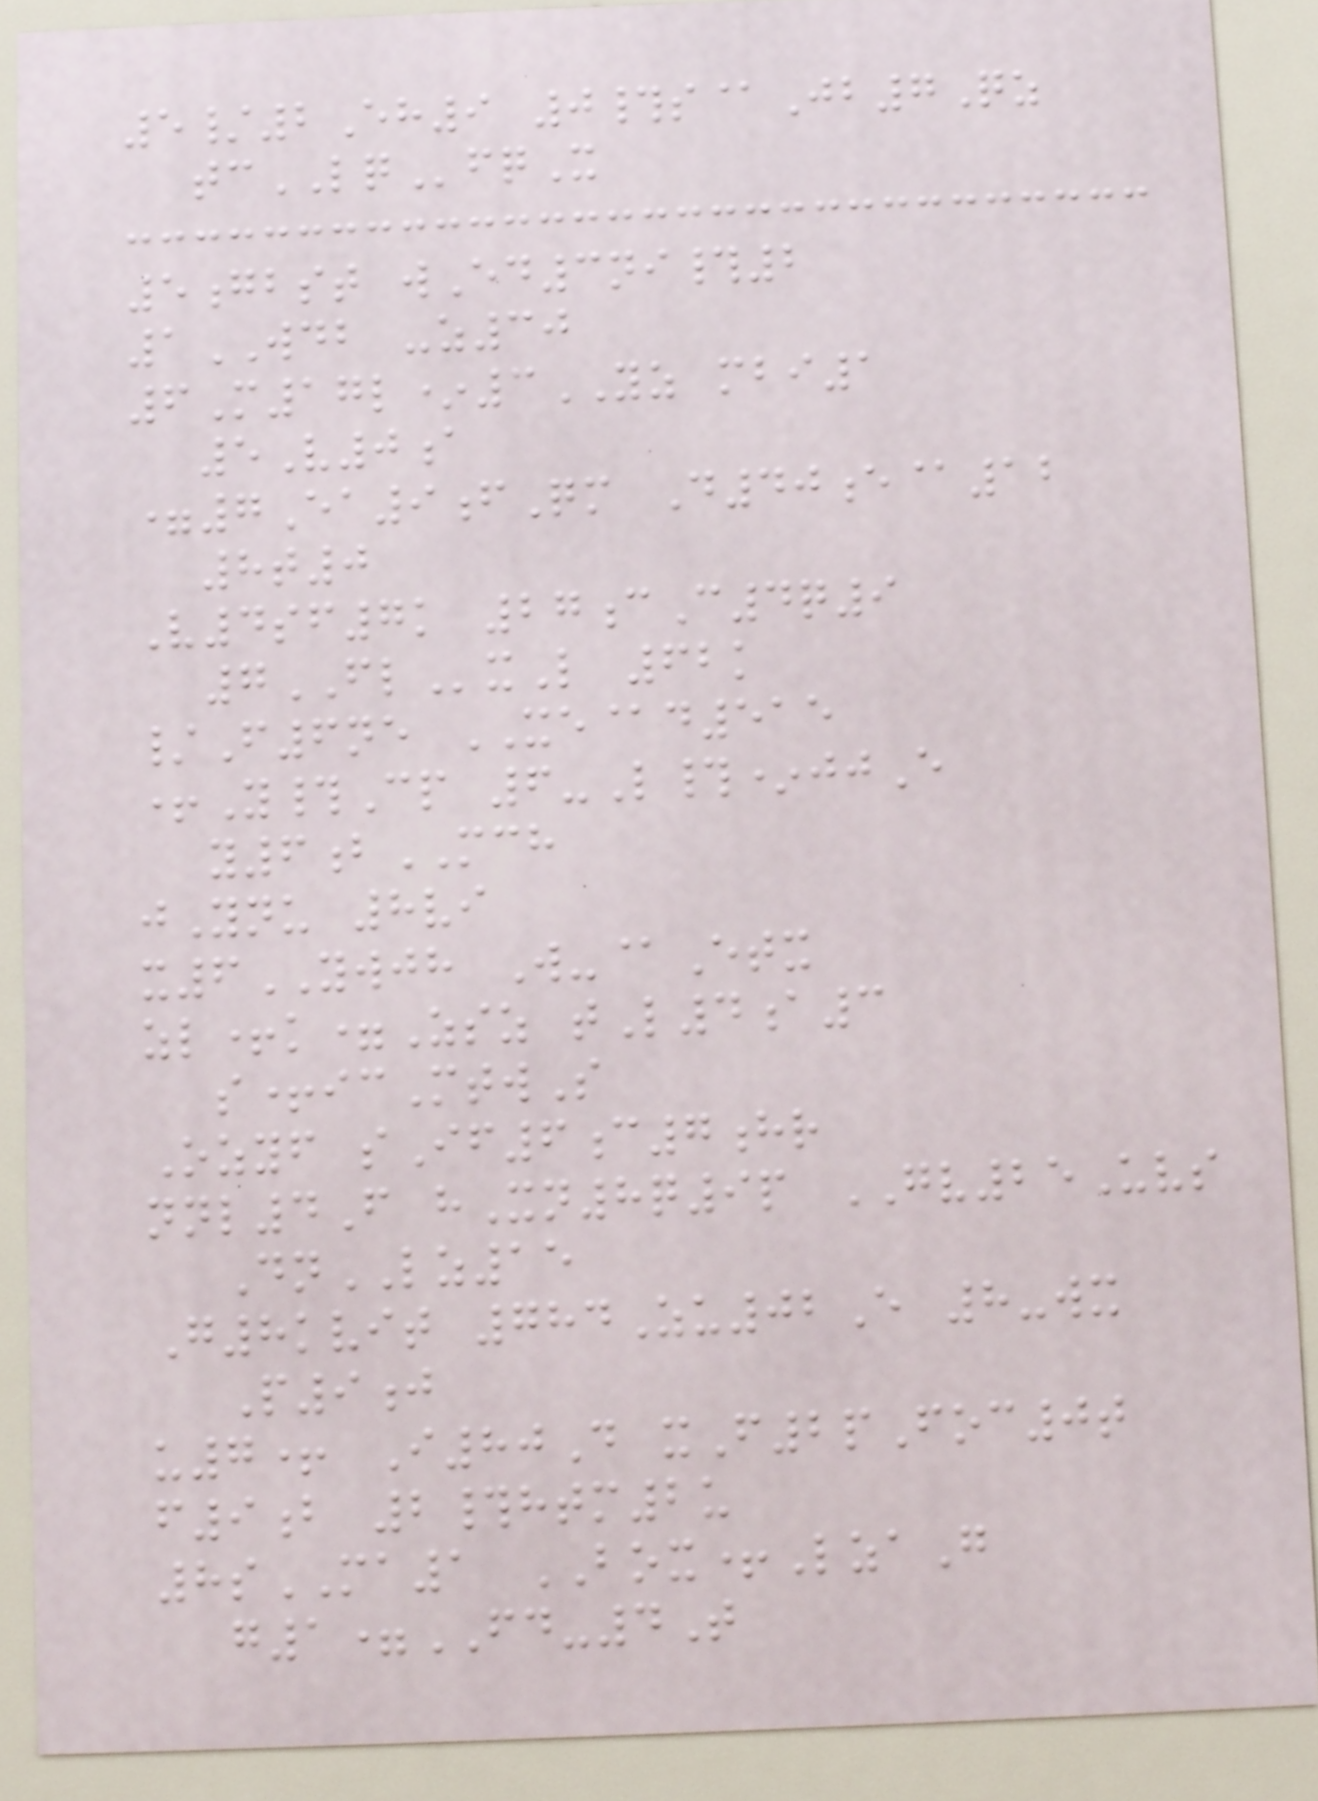5/2Eh9 0#s@Jb7Qz
tcLQfqX
5gbst wEd3ni#2
1WDB -z30
6M17l*3YZ mbi1
5V0a
=7Ea9fQm D40e@12
8t0
V4sf7k 27cC4q9
7FLxL 62k
/F6ne XE@d515
+Y#Cp 6-L#*jjE
y6bMCH
jYnu 8vi
x6YWJH W-@Etx
zl+k=Zsz tL4a3
s+icMtwS
Ozyf sIf6c7hr
nnl4F hXn8q9p GV25Uvs
DnLZ15
G8kvit 784Zu02E 8-wx
P9j
u7+ I80D xF2pFoc0t
f9b 2#htm2u
8sMA1 BOX+LzaG
g1=FD-4T
